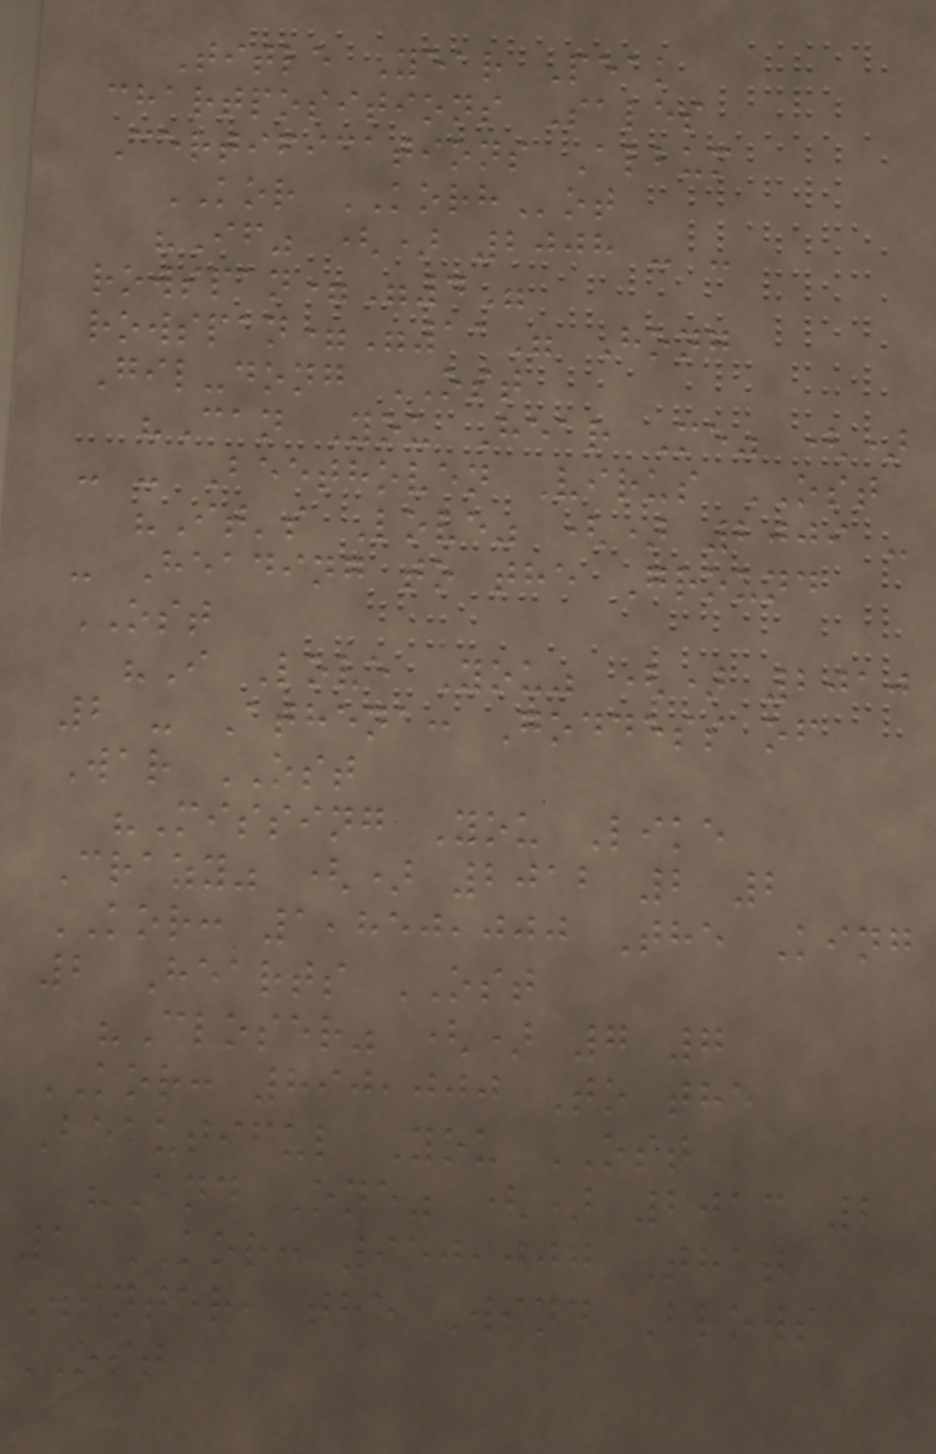Title Year Peak
chartpositions Sales
Certifications Album
KOR KORHot
"If" () 2008 - -
rowspan="4"
rowspan="11" Hong
Gil-dong OST
"Can You Hear Me" ()
- - Beethoven Virus OST
"It's Love" () 2009 -
- Heading to the Ground
OST
"I Love You" () 2010
2 - Athena: Goddess of
War OST
"Missing You Like
Crazy" () 2012 2 2
KOR: 1,850,000 The King
2 Hearts OST
"Closer" () 7 7
KOR: 890,000 To the
Beautiful You OST
"And One" () 2013 2
1 KOR: 950,000 That
Winter, the Wind Blows
OST
